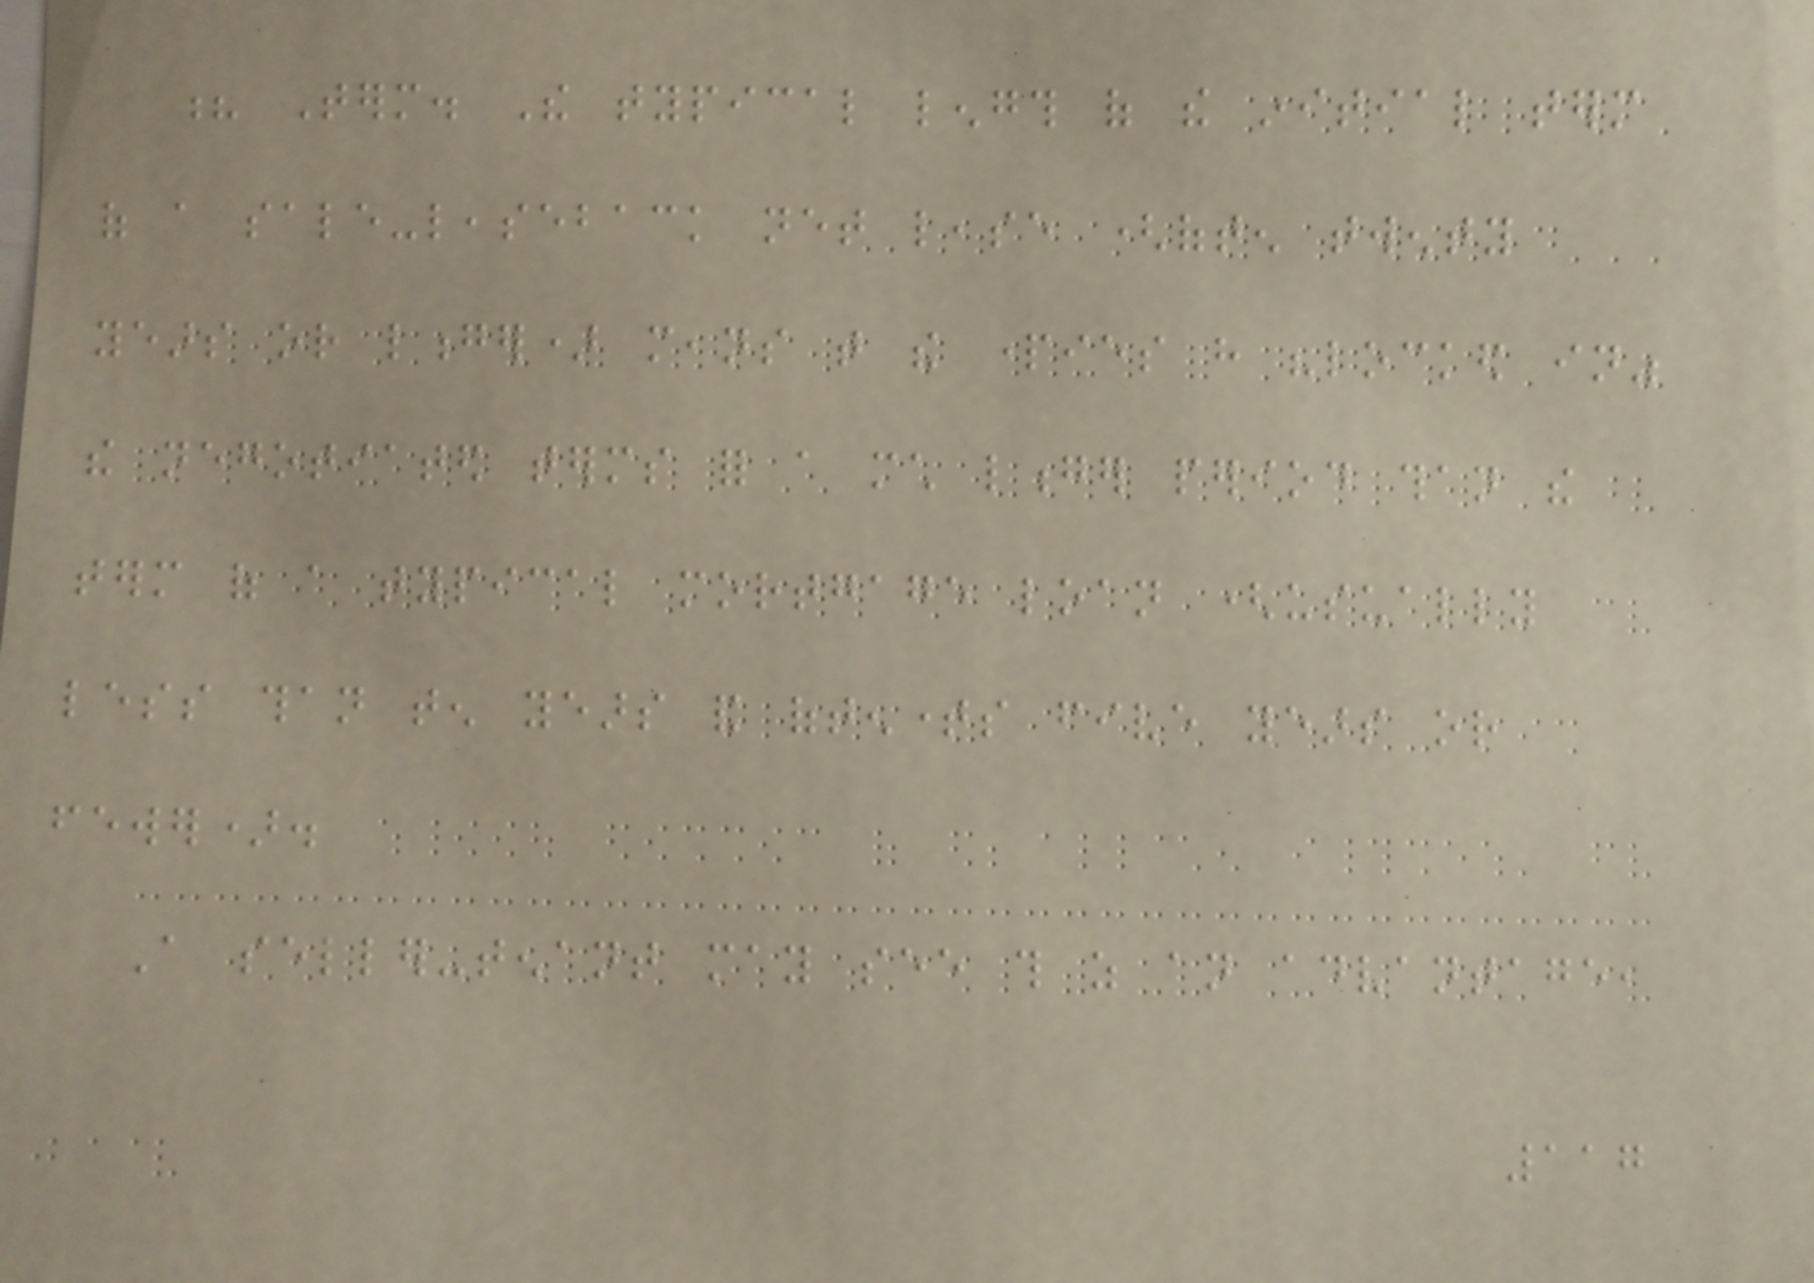? Term. The typical length of the initial term
of a sale-leaseback net lease (often twenty
years or longer) means that the parties have "locked in"
the negotiated terms for a much longer period than the
term of a typical mortgage loan (usually
less than ten years and oftentimes five years or
fewer).
A seller-tenant may see this as an advantage,
117
